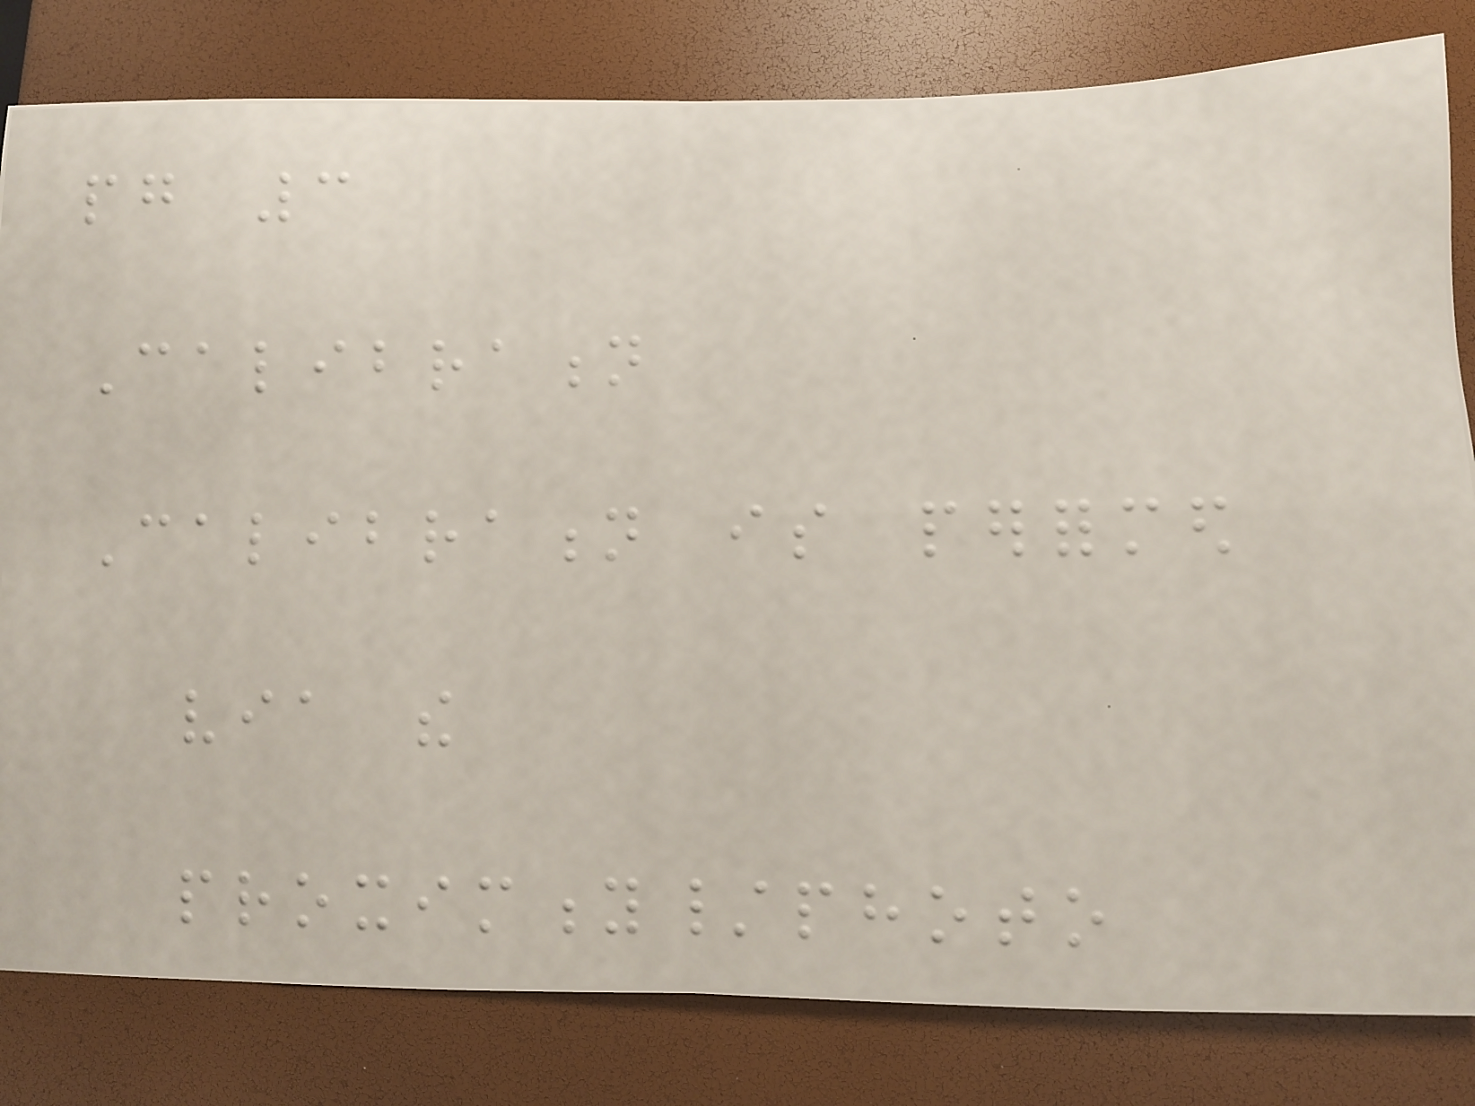pg 3
Calibration
Calibration is performed
via the
proximity/photo
